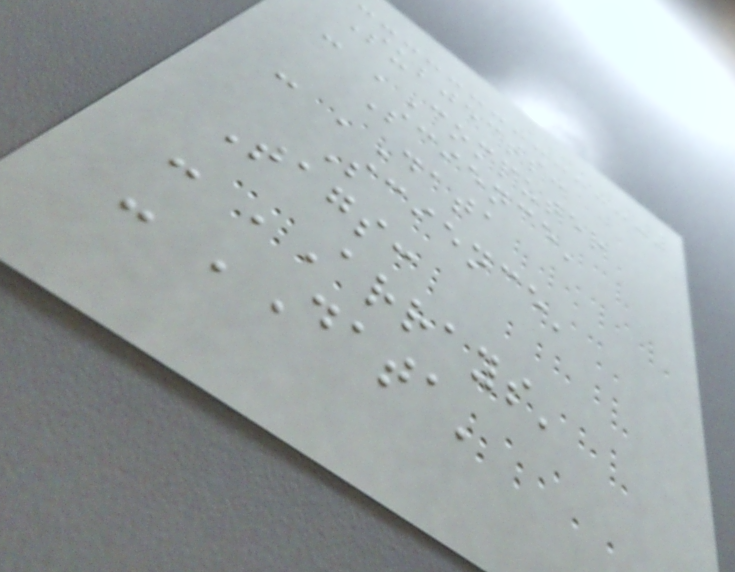Subjects:
- 'Computer
Science'
- 'Data
Science'
Tags:
- 'Arrays'
- 'Data'
